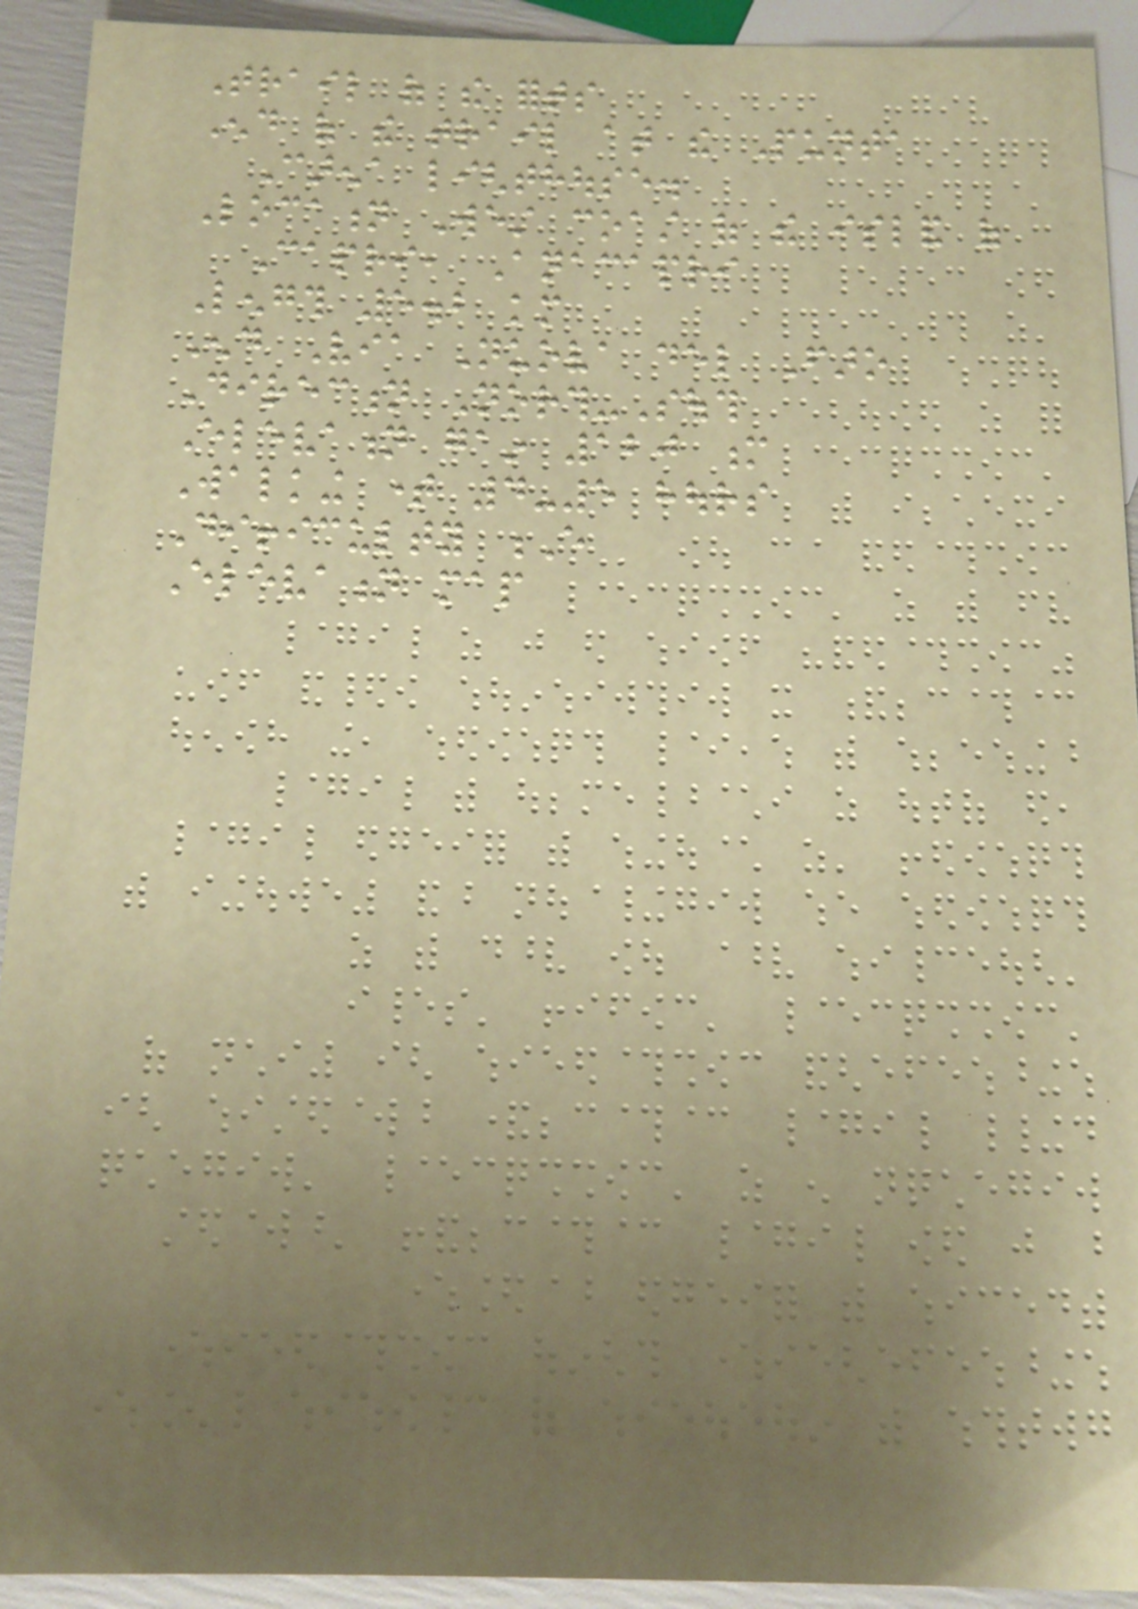Trail of the forts
End of the trail at the Punta
Carena lighthouse.
Location West coast of the island of
Capri, Anacapri
Length 5.2 km
End Via Nuova del Faro
Direction North-South
Elevation gain 120 m
Walking time 4-5 hours
Difficulty E
Elevation map
